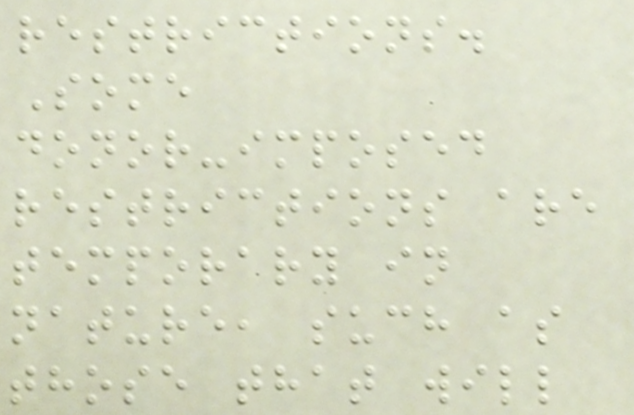restrictions.
Some
donor-imposed
restrictions are
temporary in
nature, such as
those that will
